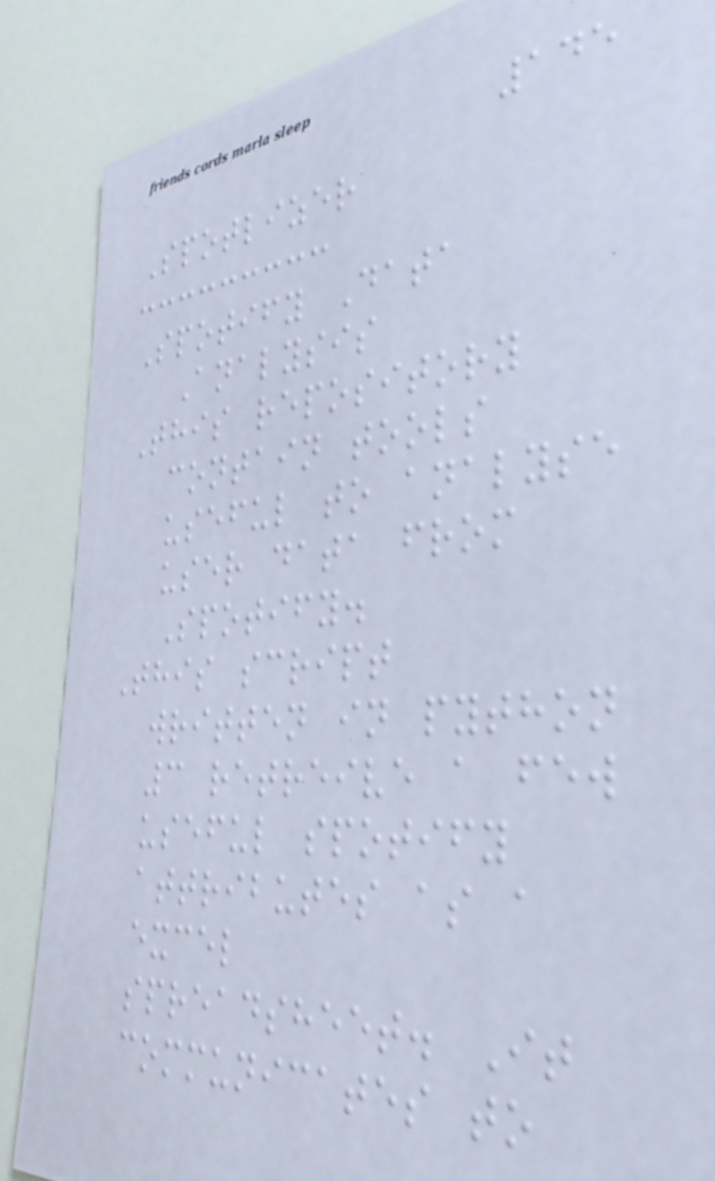145
Spotlizer
Spotify Data
Analysis
This repository
contain tools
useful to analyse
user data from
Spotify.
This script
written in python
3 retreive a few
useful spotify
attributes as a
excel
spreadsheet. It
communicates to
